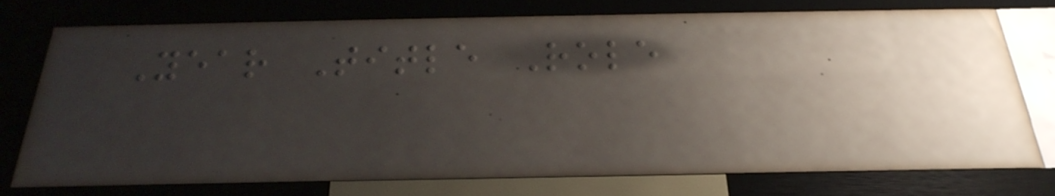Year Title Role
